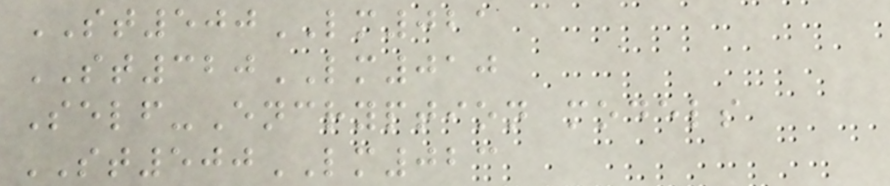ST500LM021
ST320LM010
Self-Encryption models
ST500LM023
